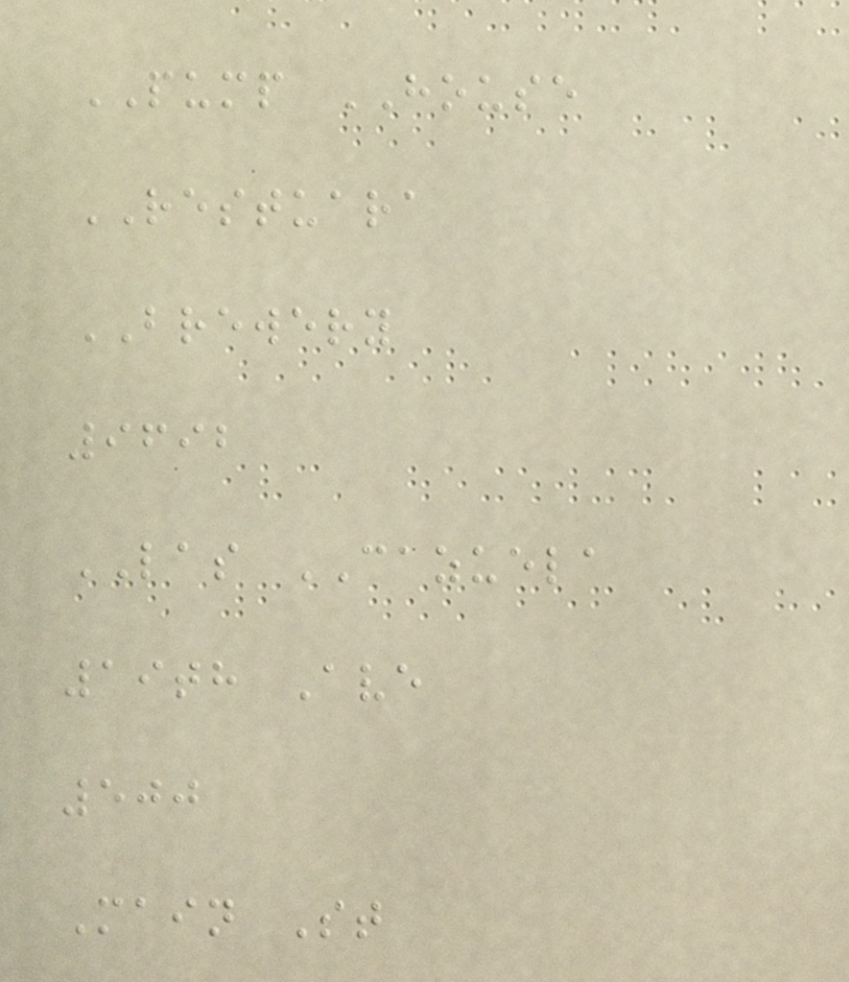PUMP HOUSE
RESTUARA
BREWERY
9692
LAS CAZUELA
19th Ave
500
Main St
